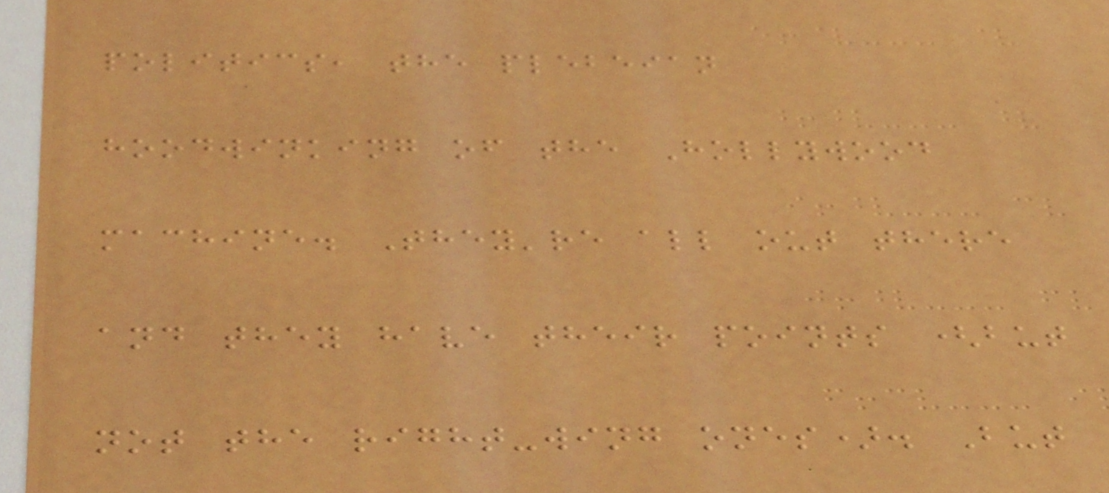politics, the plebeian
hoodwinking of the Hollywood
machine. They're all out there
and they have their points (but
not the right-wing ones). But
